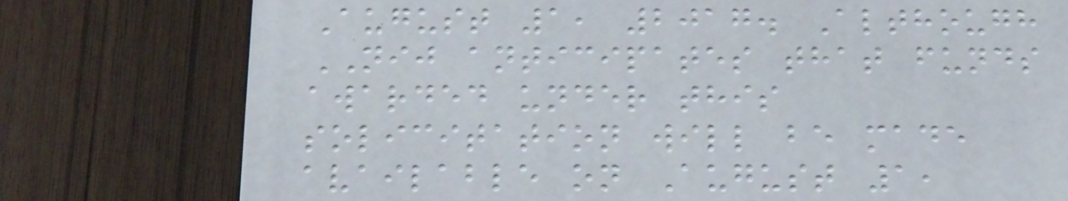August 1, 2017. Although
NIJ anticipates that funds
awarded under this
solicitation will be made
available on August 1,
